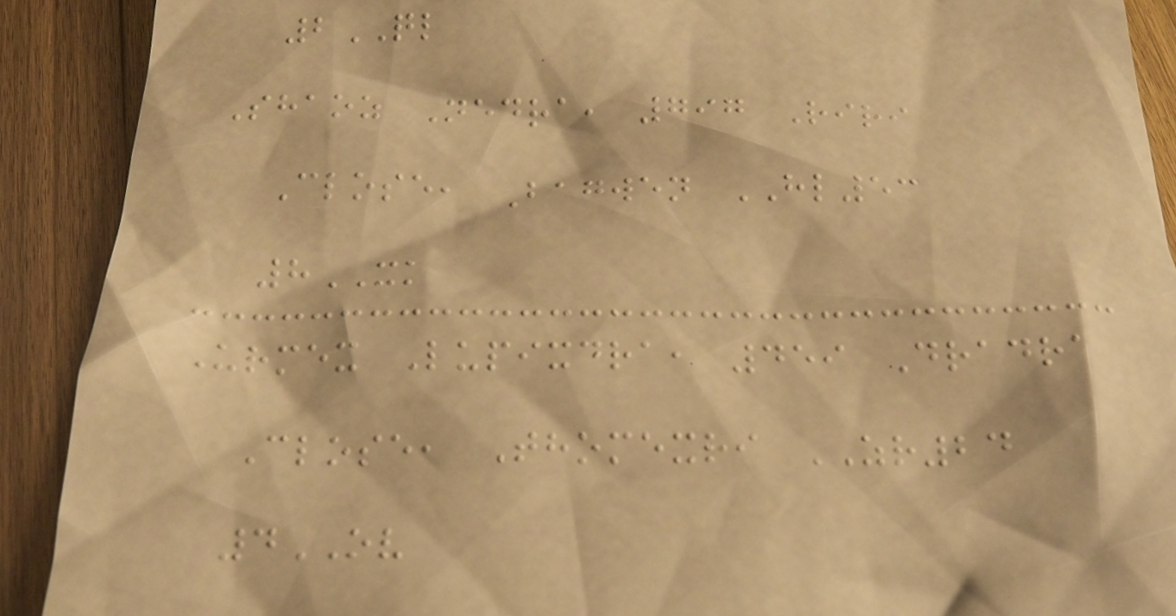2QL
Shaoz Nedra, 797 Riri
Close, Bagwen HL53
8XK
Urmex Lupixdra, 459 Dradra
Close, Thomexri ZR24
4OV
